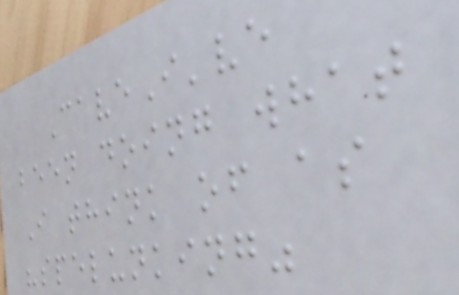CaveI've
been doing what
I think of as
"spelunking"
